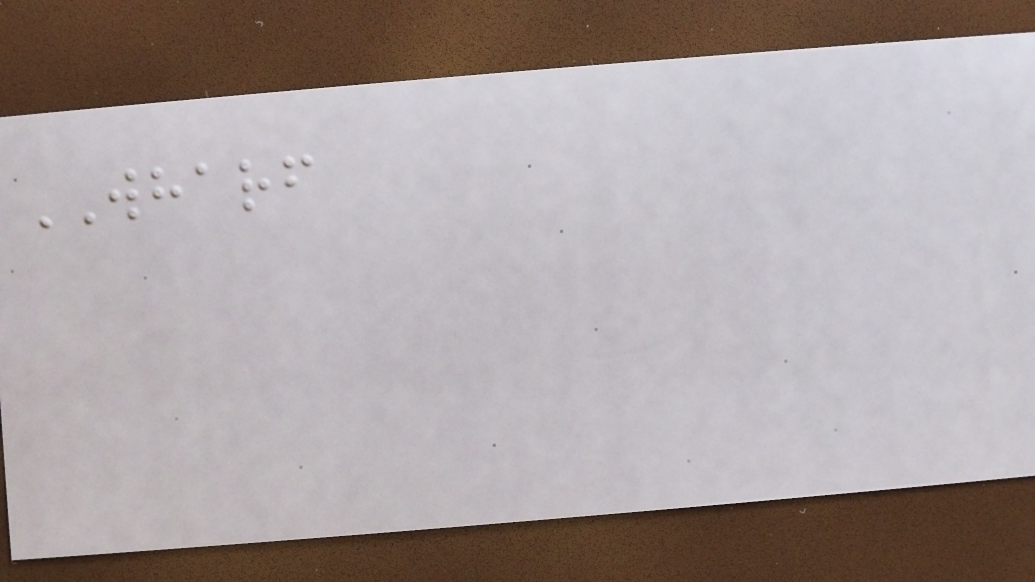WHARF
